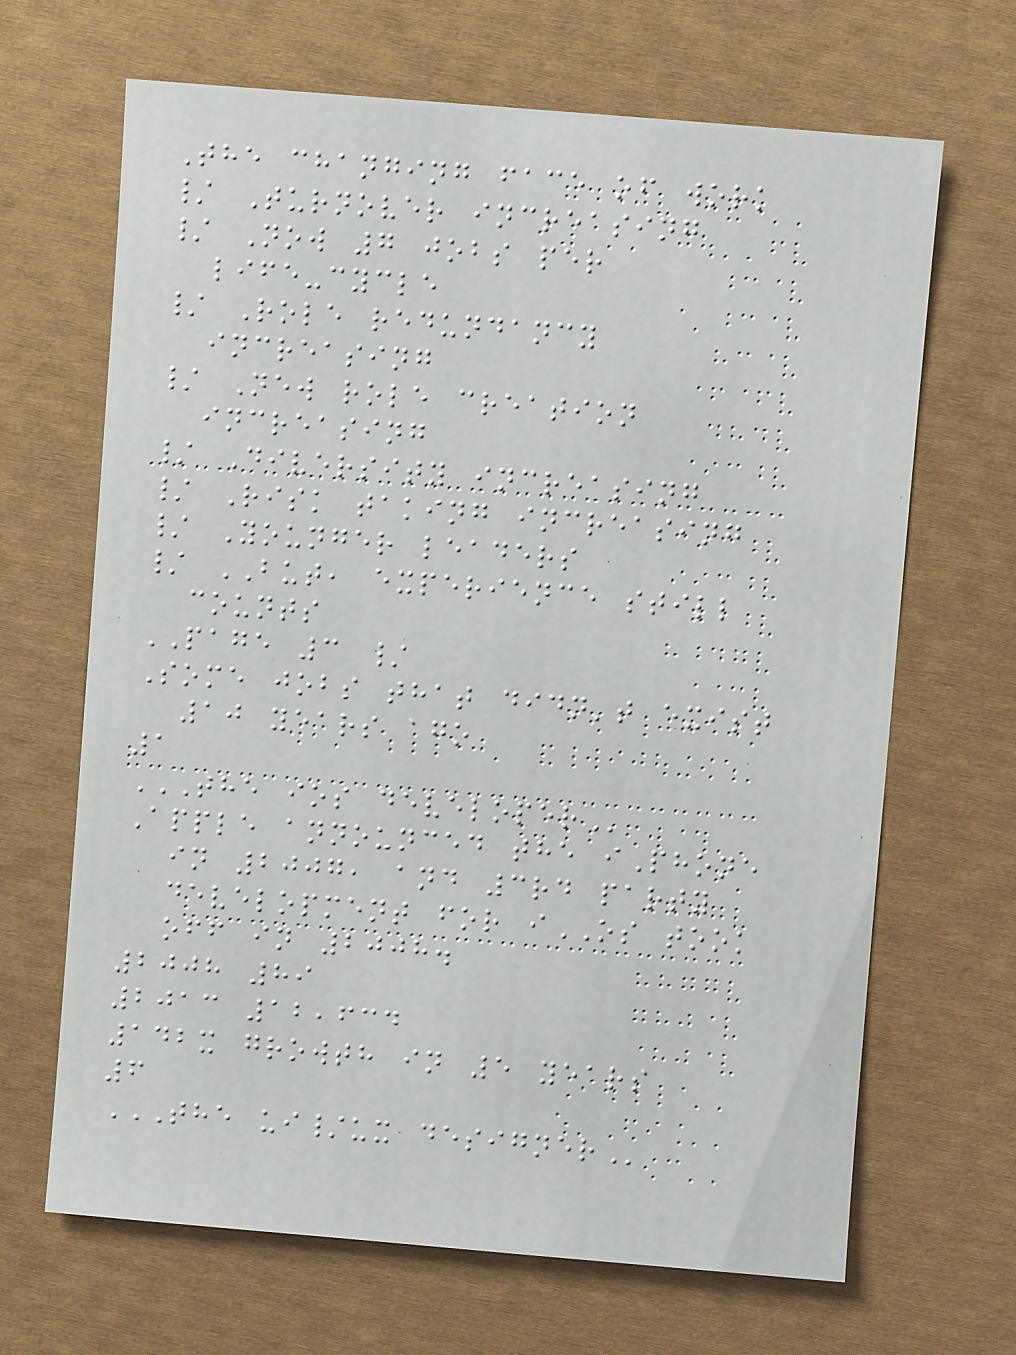The changing face of work
/ Turnover increasing
/ Now 7 jobs per
life-cycle
/ Role redundancy
increasing
/ New role creation
increasing
/ Diversity increasing
/ Risk taking increasing
/ Younger leaders
/ BUT, experience still
counts
PAGE 3 /
Some jobs that didn't exist
10 years ago
1
THE IOS DEVELOPER
Apple announced the iPhone
in 2007, and 3rd party
development for iOS took
off in 2008.
2008 89
2013 12,634
142x growth in 5 years
6
THE UI/UX DESIGNER
